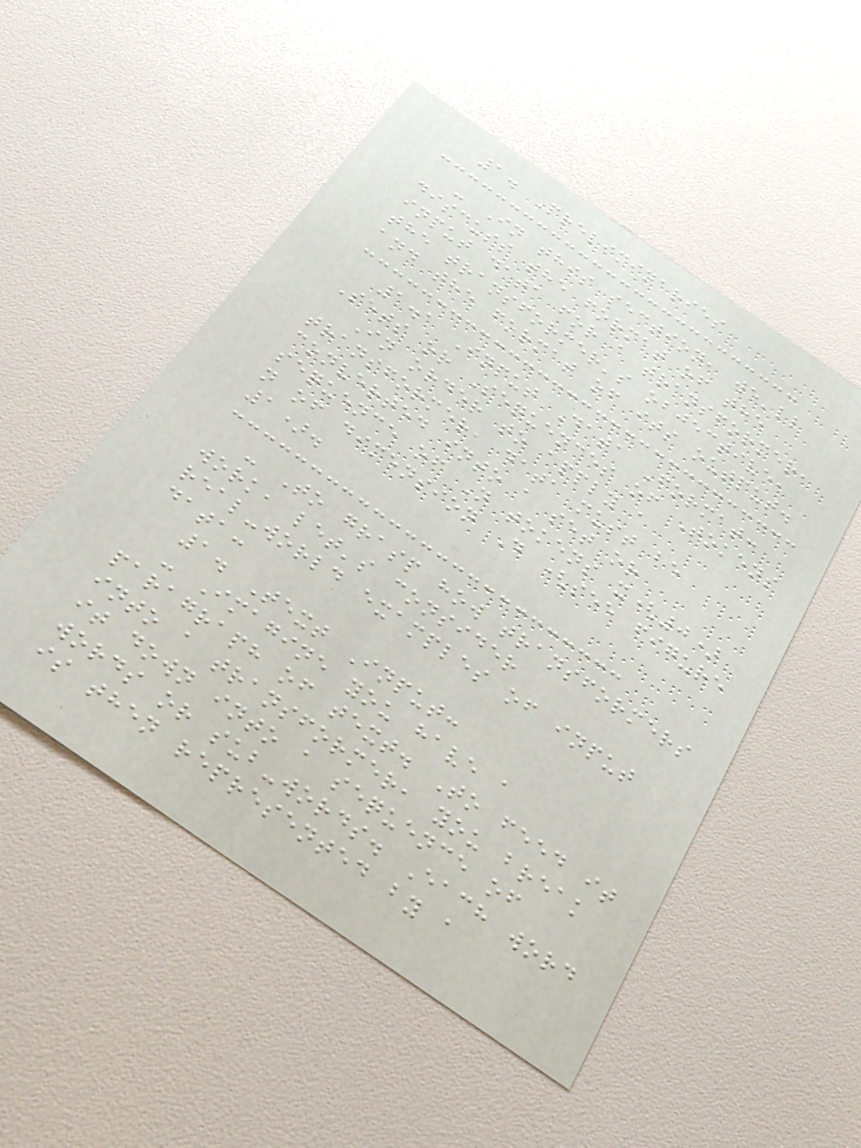1. Preliminaries
- In this section, we'll
discuss the format of the
input data for a transformer,
the transformer's objective,
and the format of its output.
1.1 Input Data Format:
Sets or Sequences of Tokens
In order to apply a
transformer, data must be
converted into a set or
sequence of N tokens x(0)
n of dimension D (see figure
1).
- To grasp how transformers
work, let's consider
real-world examples of input
data:
1. Text Input:
- Imagine you have a
paragraph of text. To feed it
into a transformer, you break
it down into a sequence of
words or sub-words. Each word
is then represented by a
